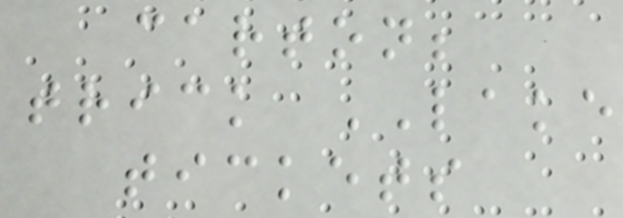carton;
trick LAKE
tickets
